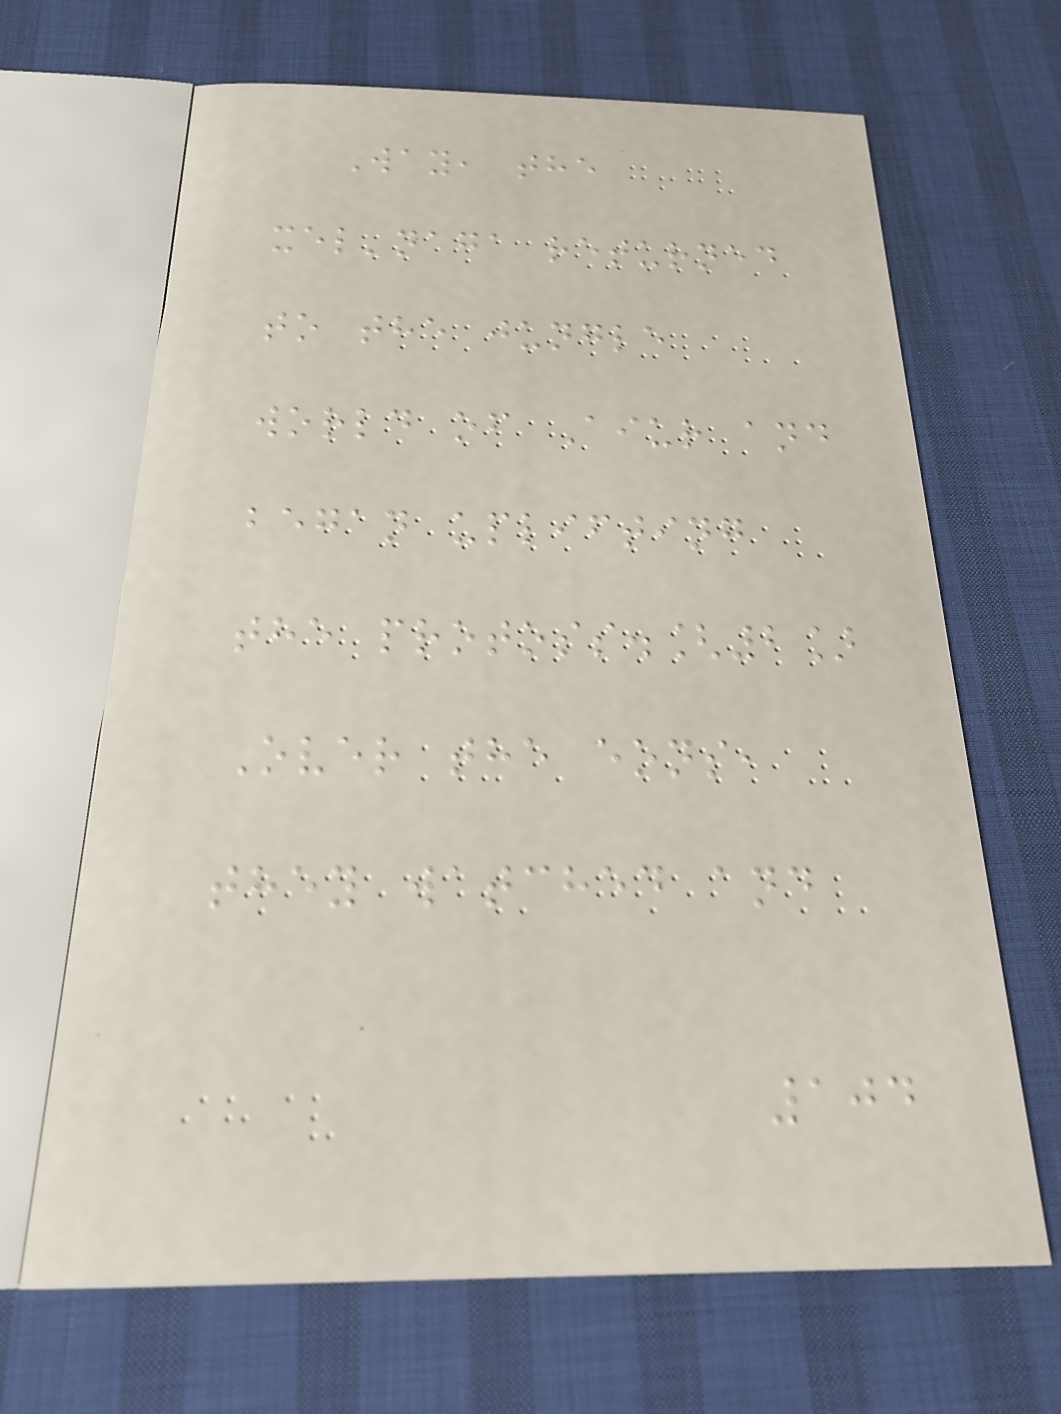Way, the
xel'naga returned
to the jungle
world of Aiur and
began uplifting
the protoss.[2]
Over the eons,
they watched and
104
